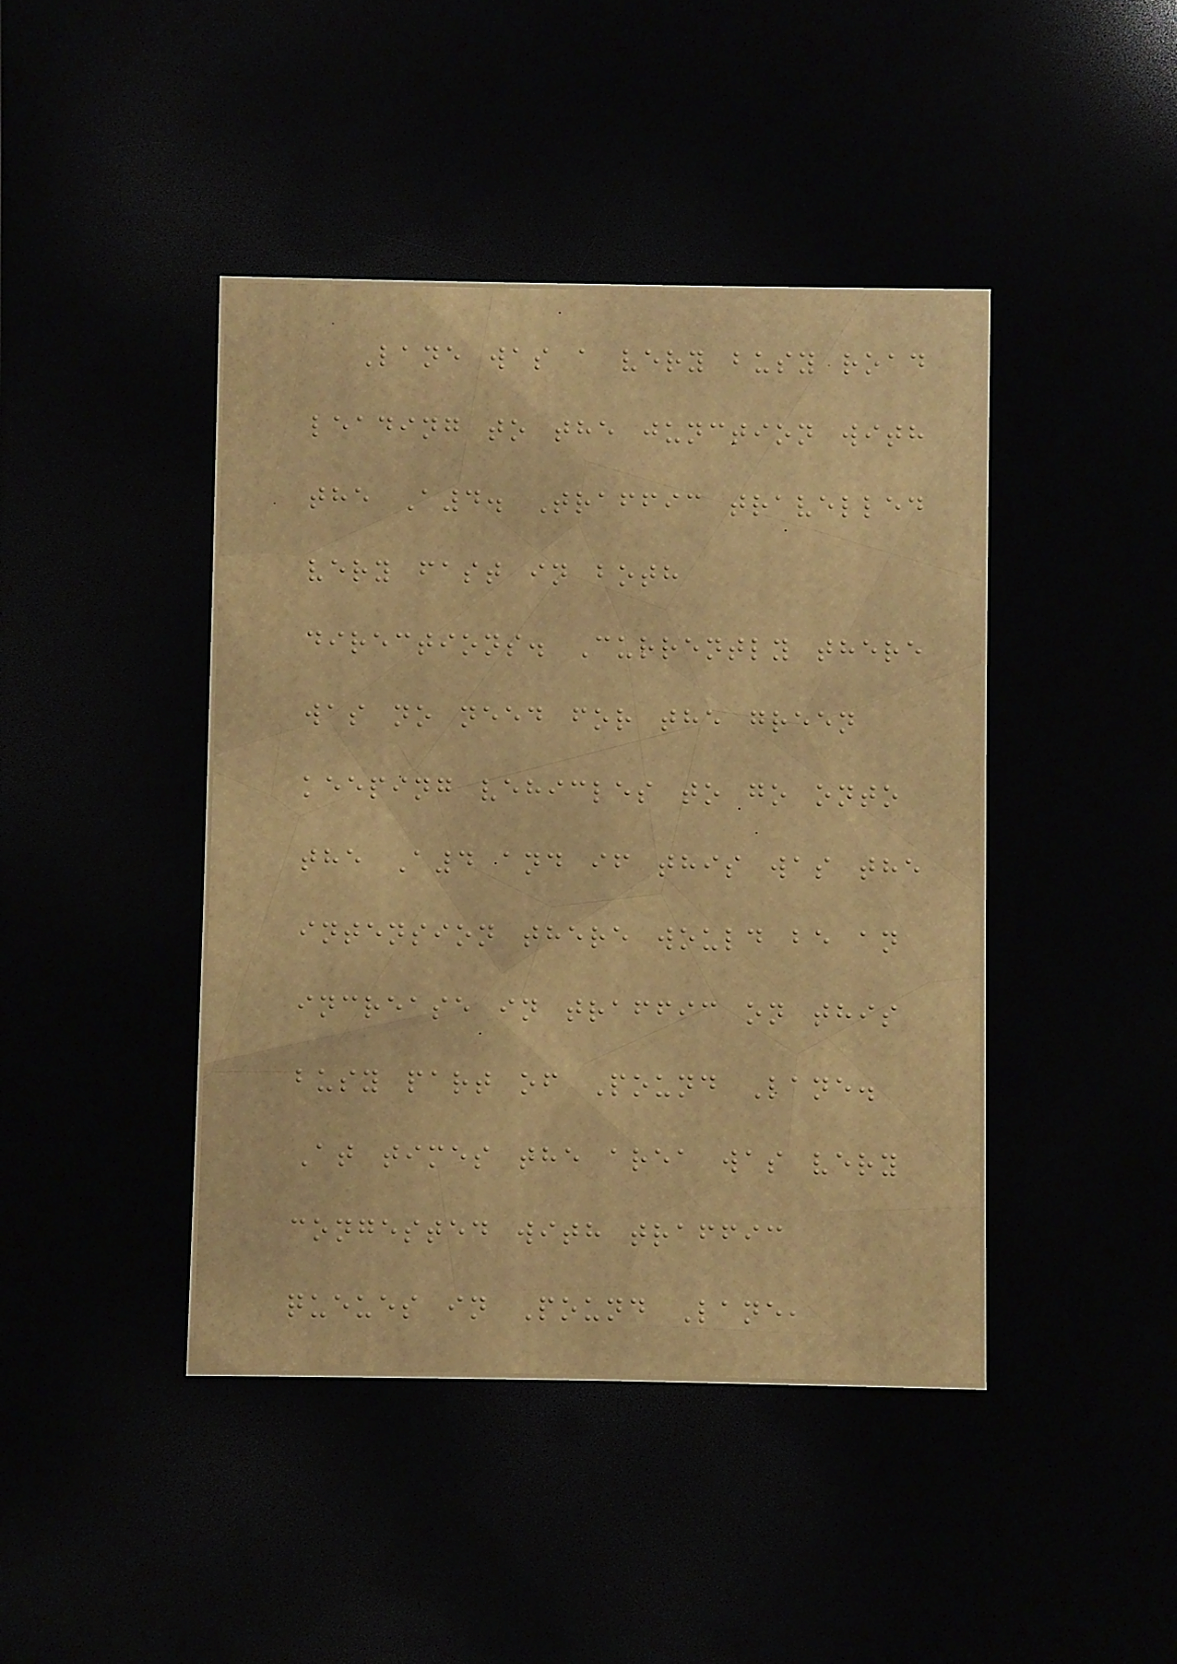Lane was a very busy road
leading to the junction with
the A4. Traffic travelled
very fast in both
directions. Currently there
was no need for the green
keeping vehicles to go onto
the A4 and if this was the
intension there would be an
increase in traffic on this
busy part of Pound Lane.
At times the area was very
congested with traffic
queues in Pound Lane,
